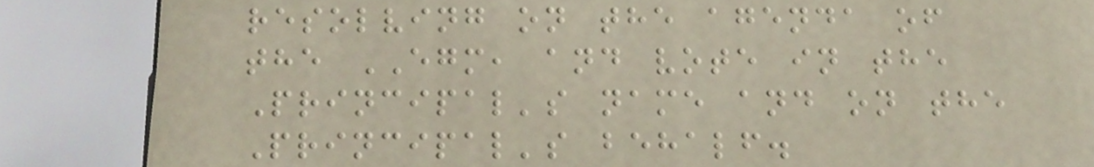resolving on the agenda of
the EGM, and vote in the
Principal's name and on the
Principal's behalf.
